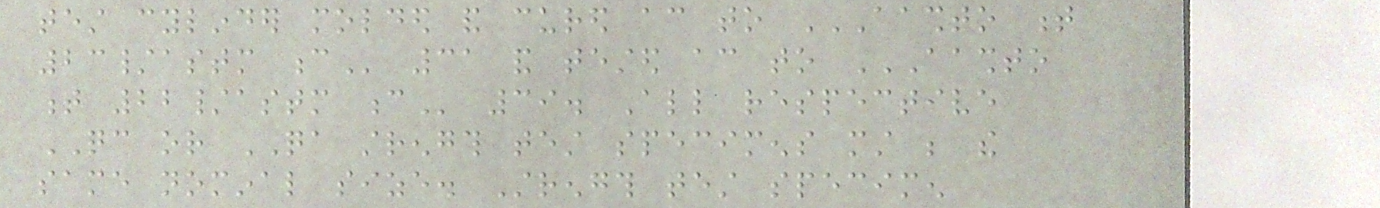test cylinder molded and cured according to AASHTO T
23/ASTM C 31 and tested according to AASHTO
T 22/ASTM C 39. All respective
QC or QA strength test specimens must be the
same nominal size. Strength test specimen
